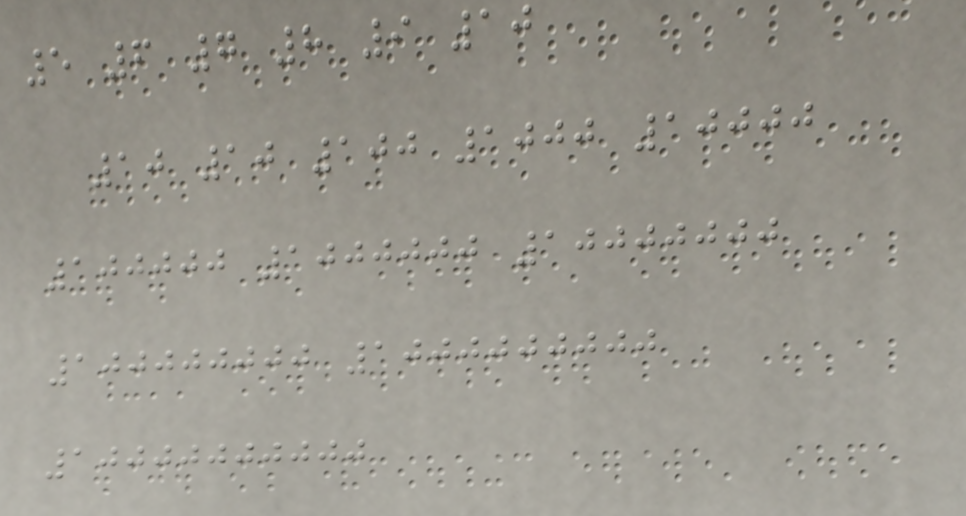5 6 7 8 9 10
10 10 100 1000 10000
100000 1000000 10000000
100000000 1000000000
10000000000
